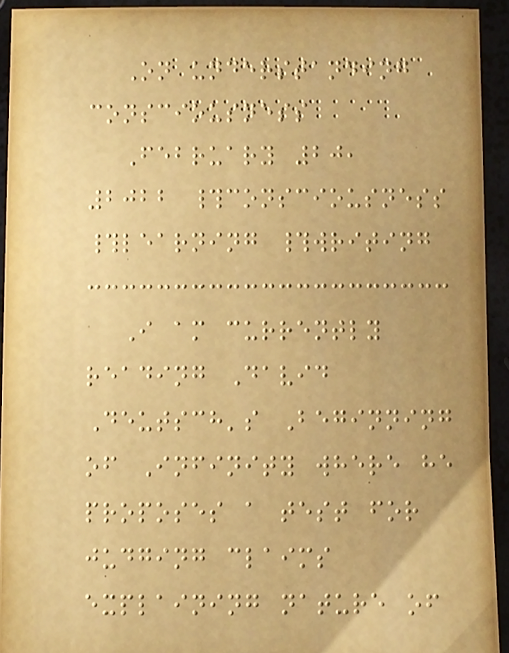On understanding
consciousness
February 20,
2022 #consciousness
#learning #writing
I am currently
reading David
Deutsch's Beginning
of Infinity where he
proposes a test for
judging claims
explaining nature of
